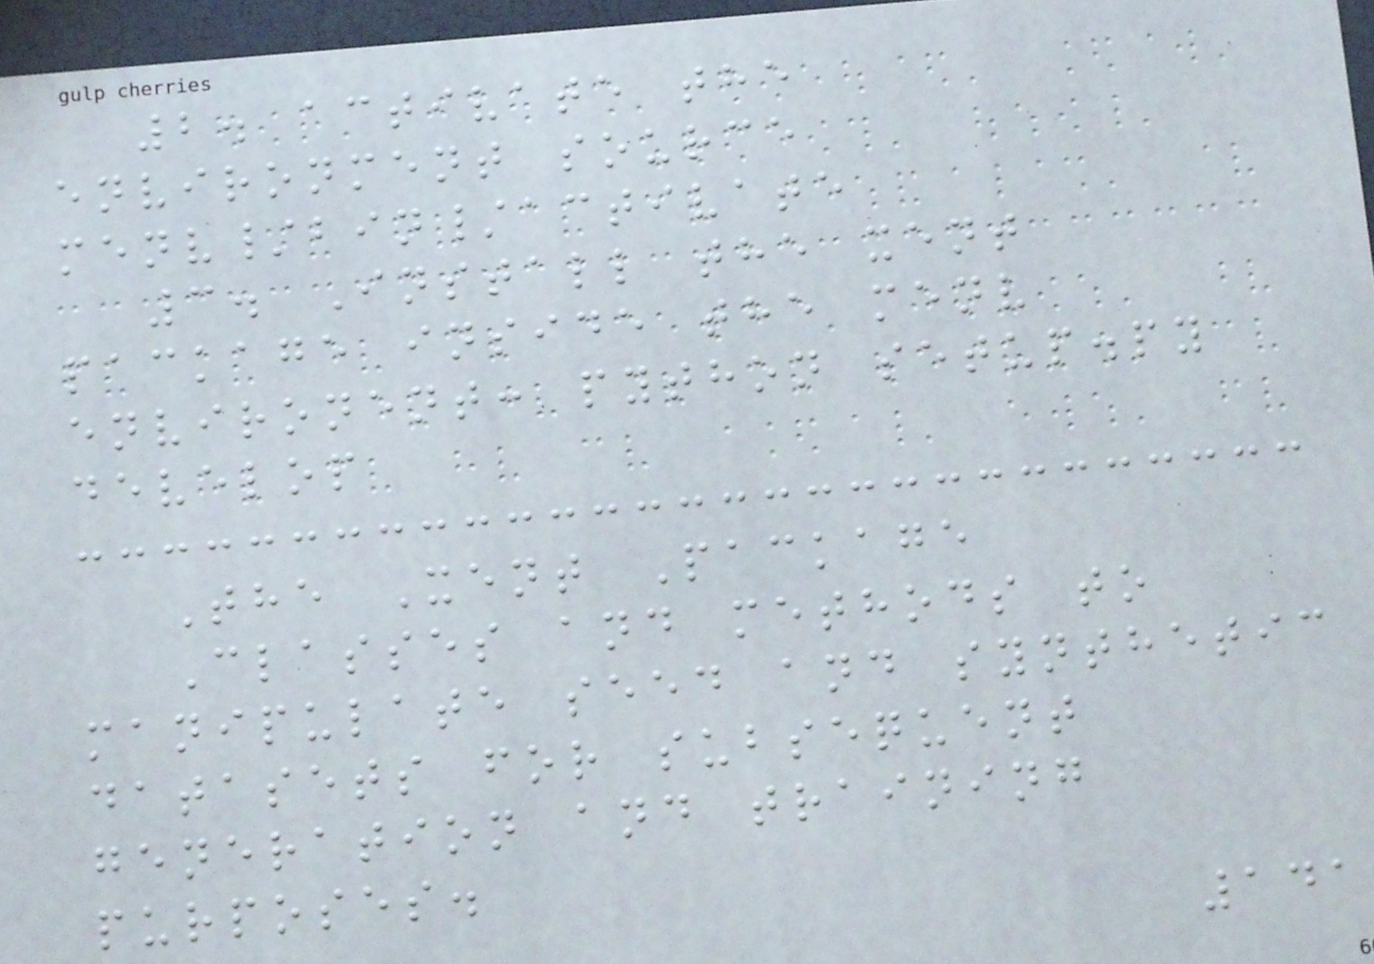2. activate the
environment source
menv/bin/activate
3. Install the xent
package inside the menv
environent: python setup.py
develop
The Xent Package
Classes and methods to
manipulate seed and synthetic
datasets for subsequent
generation and training
purposes.
141
